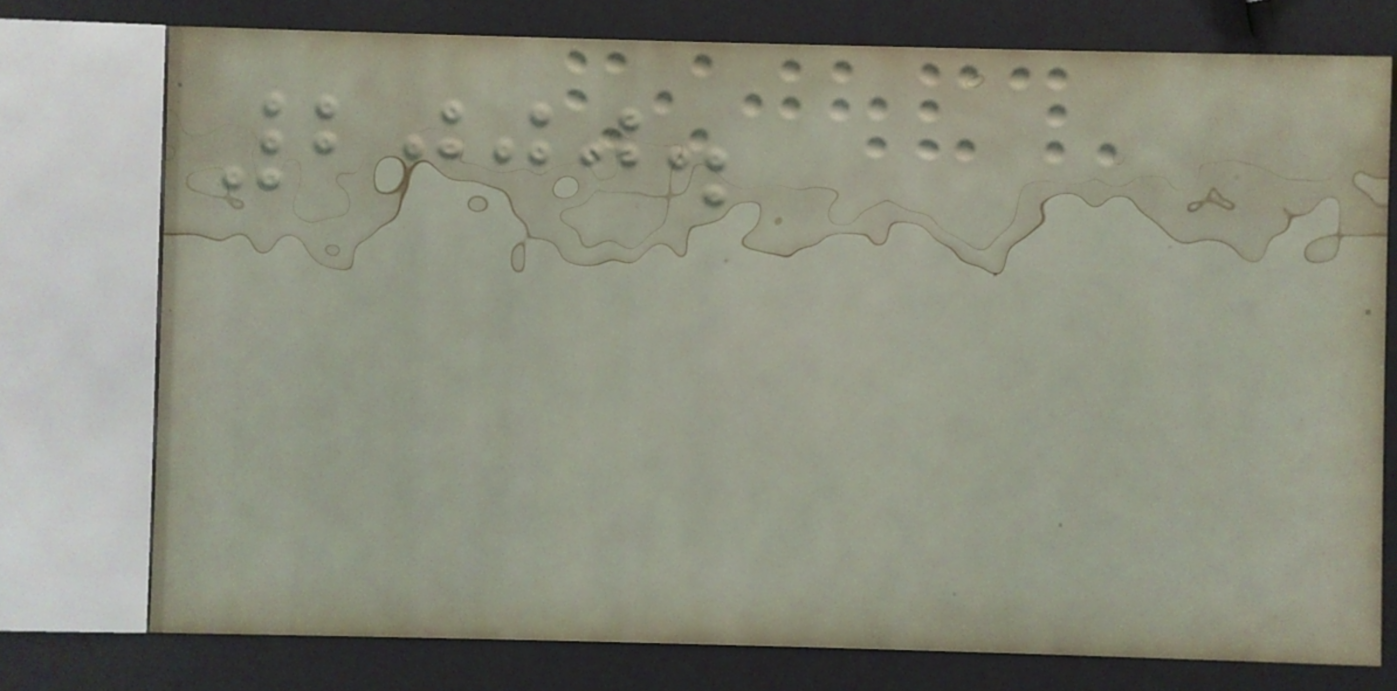2000.
